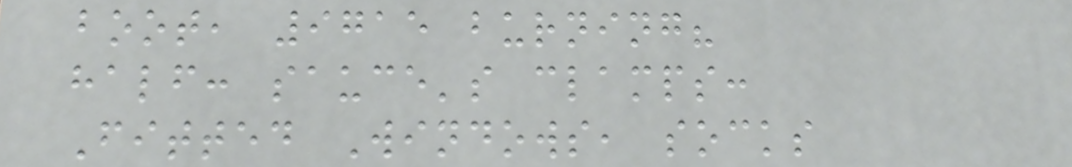boot, 9715 burning?
half: sauce's clamps:
Fitted Windows, socks
